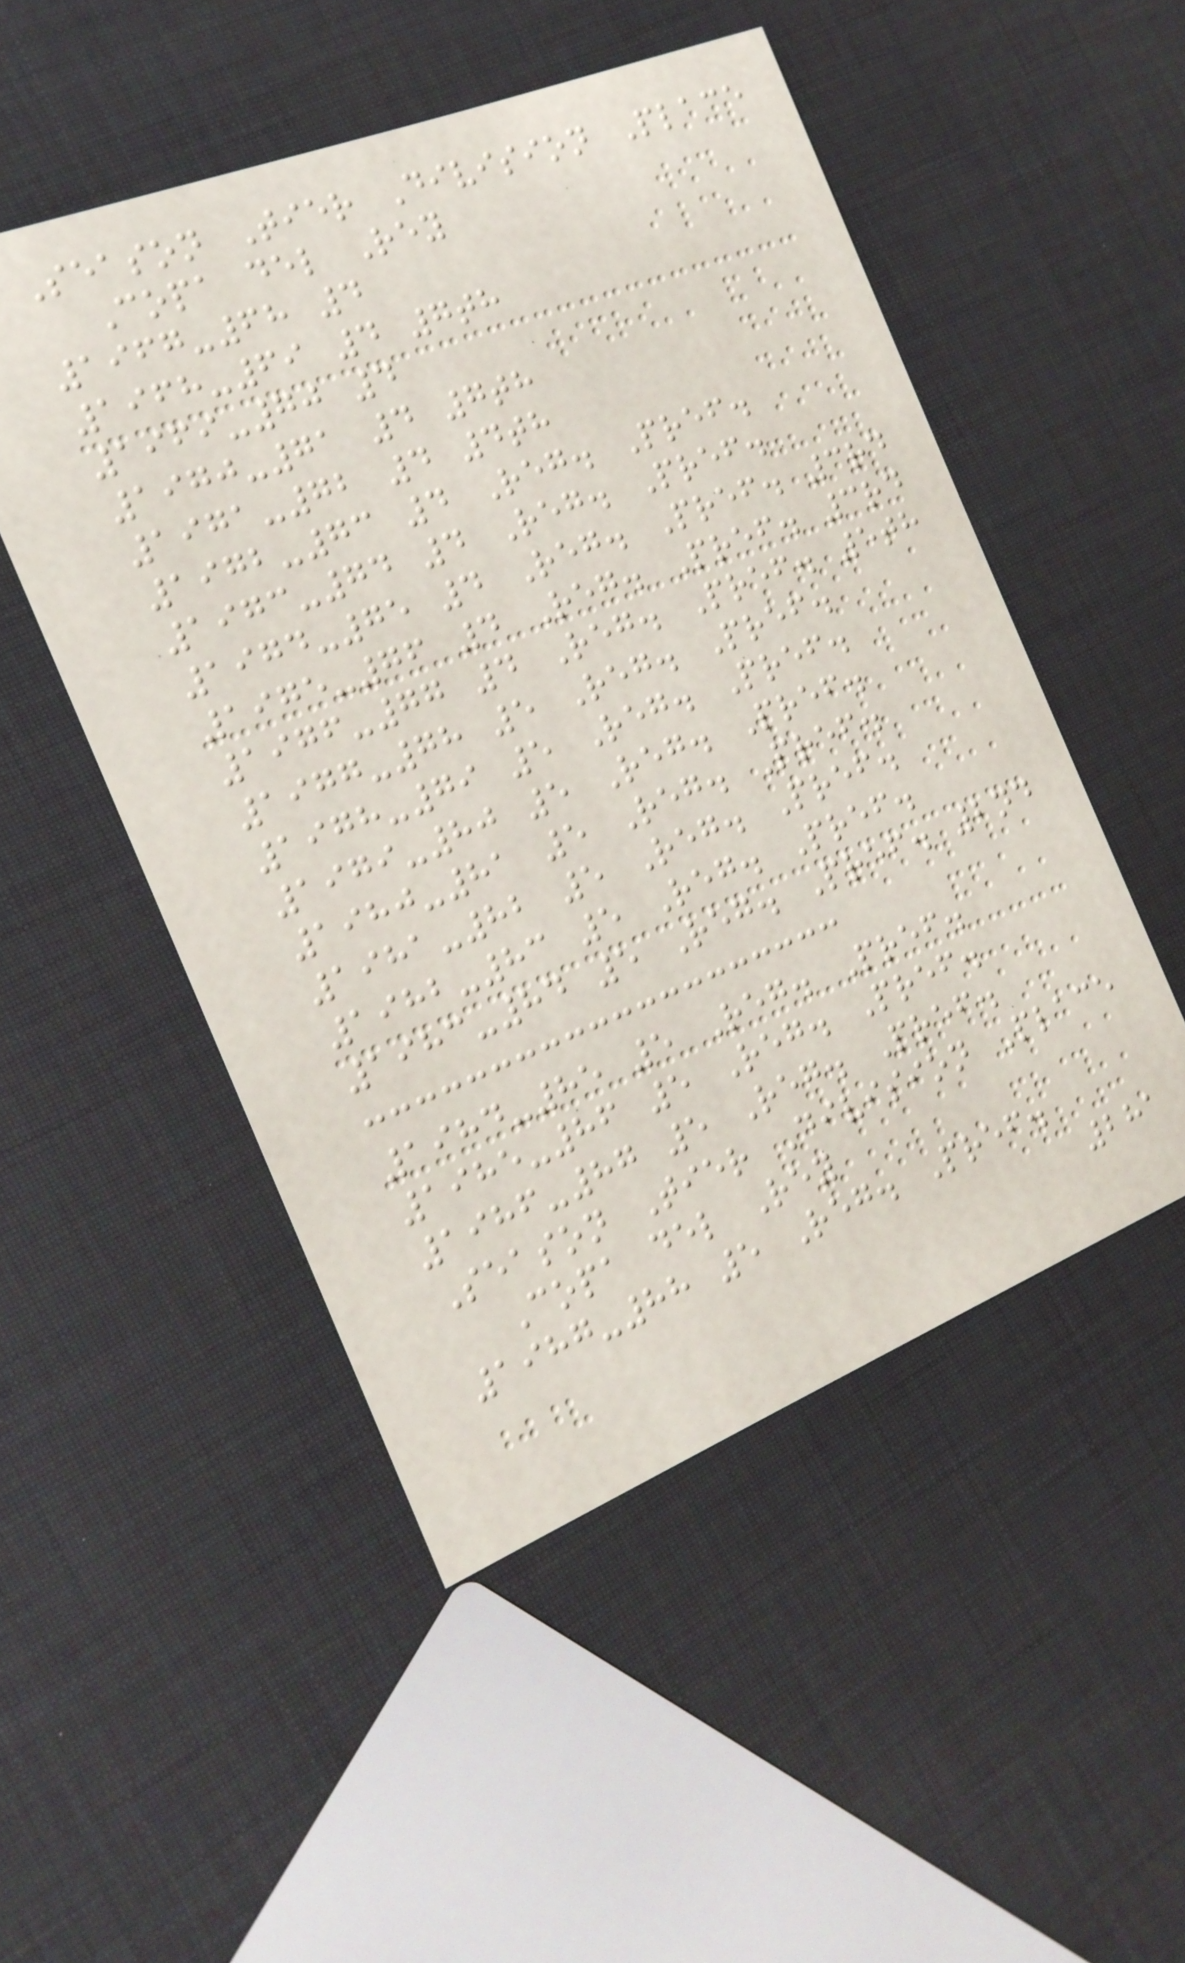Season Tier Division Place
Copa del Rey
1967-68 4
1968-69 4 7th
1969-70 4
1970-71 4 7th
1971-72 4 4th
1972-73 4 Reg. Pref.
1973-74 4 Reg. Pref.
1974-75 4 Reg. Pref. 3rd
1975-76 4 Reg. Pref. 3rd
1976-77 4 Reg. Pref. 5th
1977-78 5 Reg. Pref.
1978-79 5 Reg. Pref.
1979-80 5 Reg. Pref.
1980-81 5 Reg. Pref.
1981-82 5 Reg. Pref.
1982-83 5 Reg. Pref.
1983-84 5 Reg. Pref. 2nd
1984-85 5 Reg. Pref.
1985-86 5 Reg. Pref.
1986-87 5 Reg. Pref.
Season Tier Division Place
Copa del Rey
1987-88 5 Reg. Pref.
281
